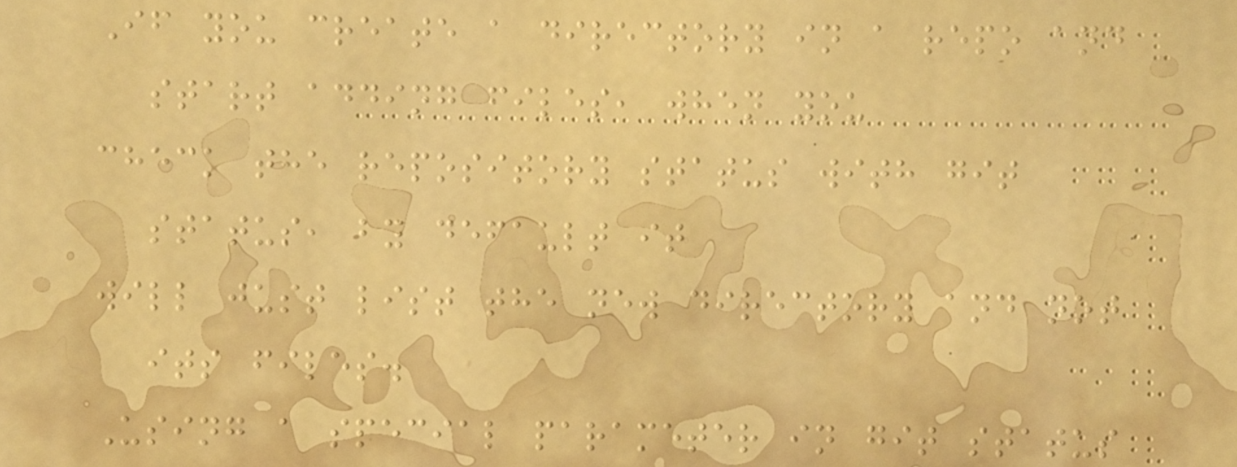If you create a directory in a repo and
start adding files, when you
check the repository status with git
status, by default it
will just list the new directory and not
its files.
Using a special parameter in git status
